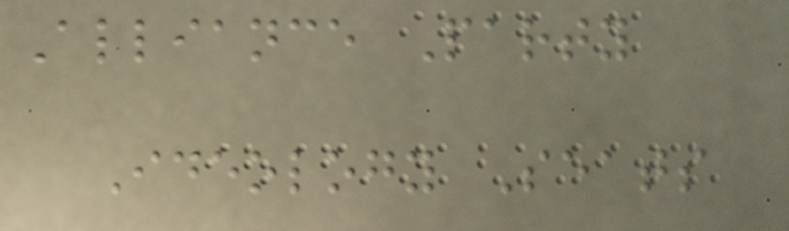Alliance Party
Ideology Seats
